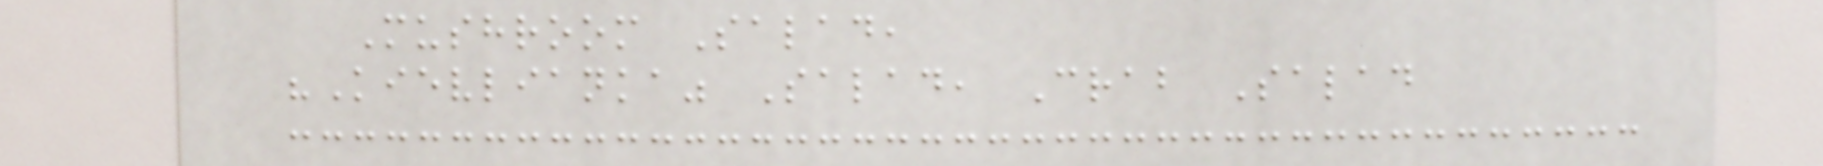Mushroom Salad,
"Kievlianka" Salad, Crab Salad
